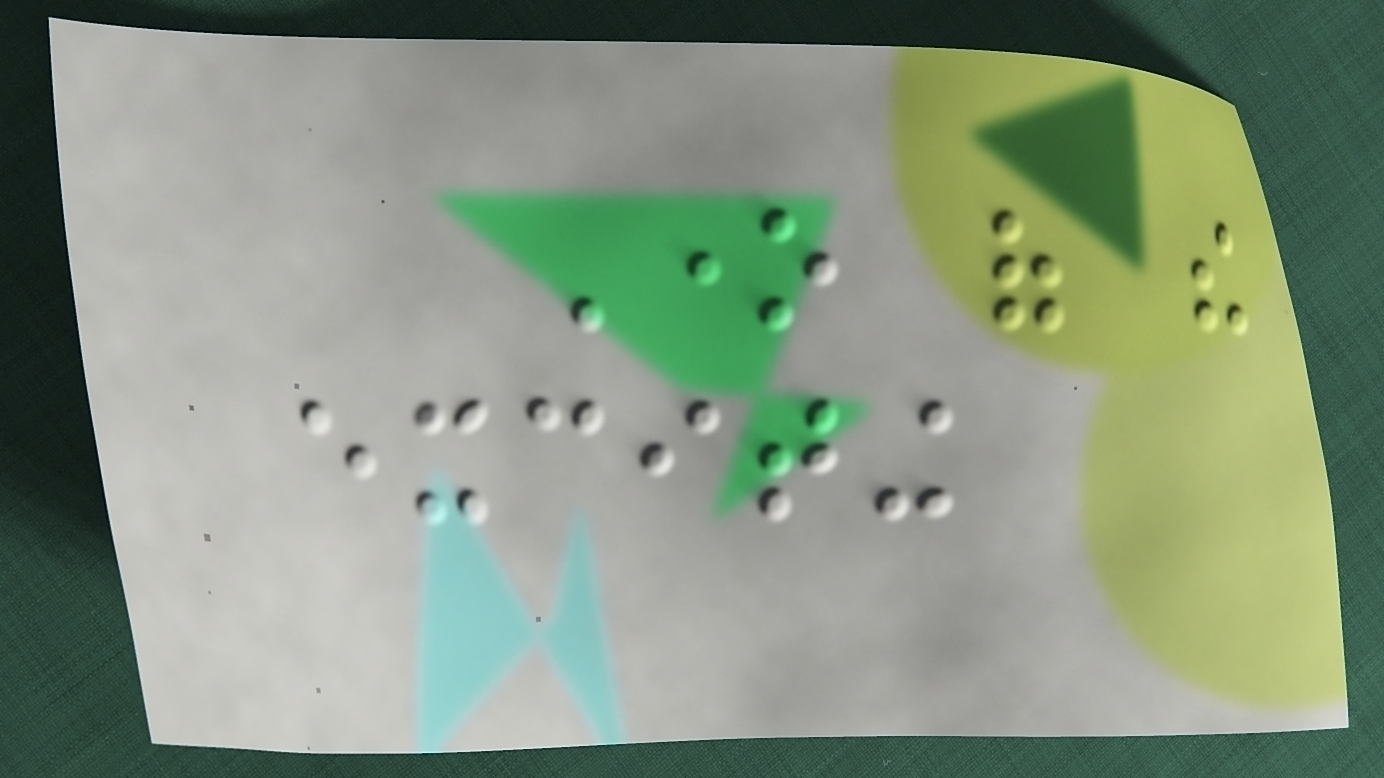One of the
exciting
